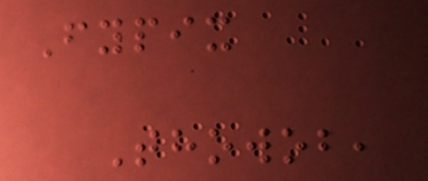Fypix
Thowob,
